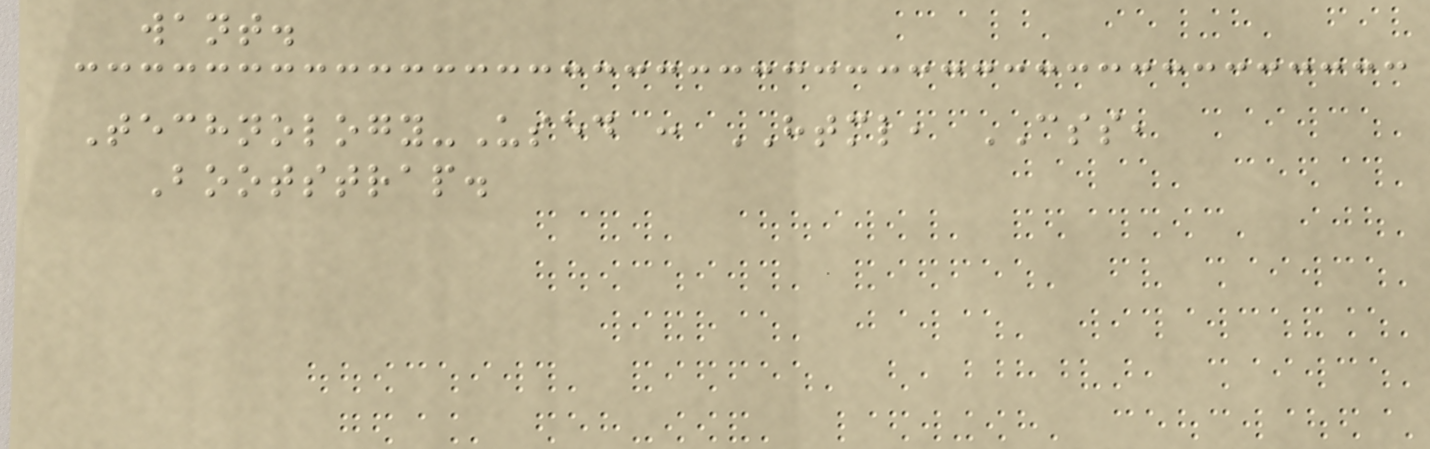want.
Technology-Used : HTML, CSS,
Bootstrap.
